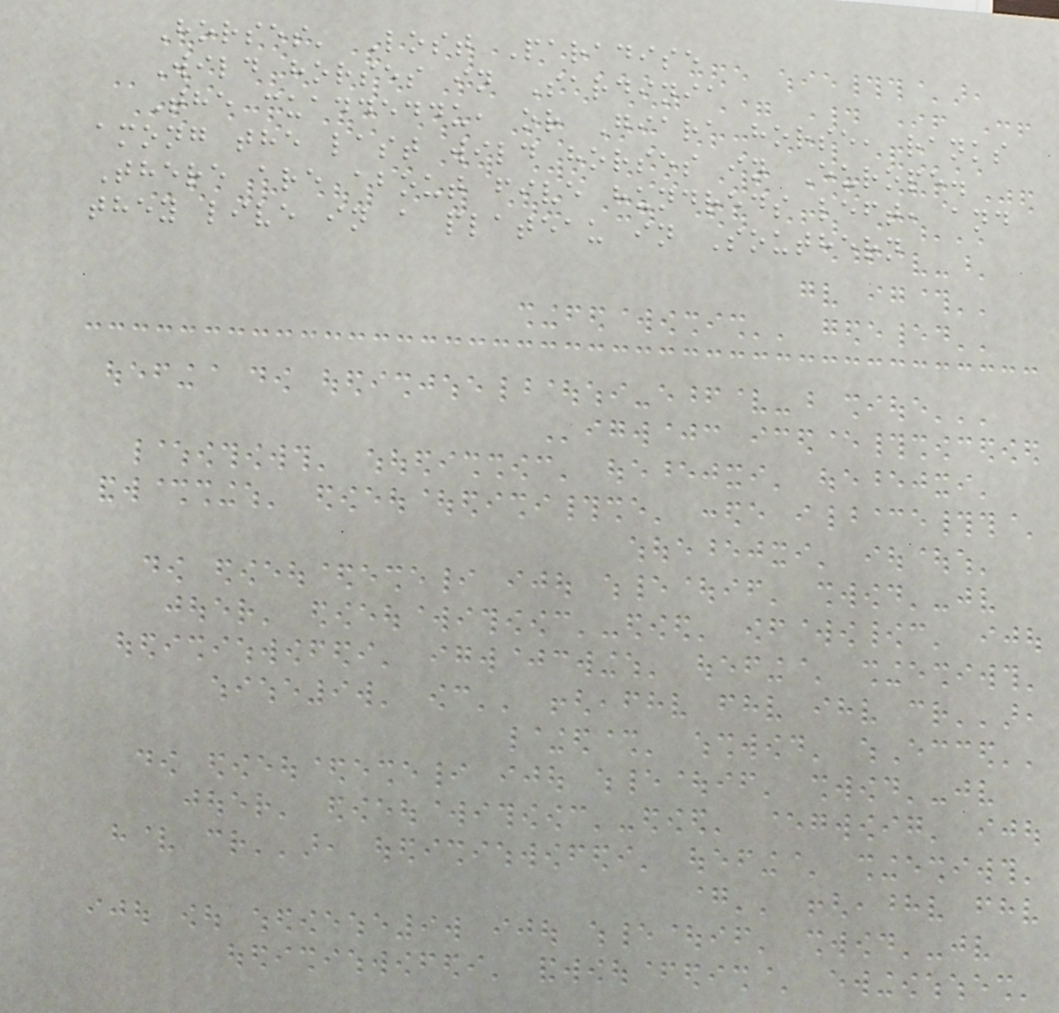Horses' Lost Paradise
Wild horses in Sardinia
The cuaddeddu, or Giara horse, ranks
among the last wild horses in Europe.
There are about five hundreds left, and
they live in a plateau in Southern
